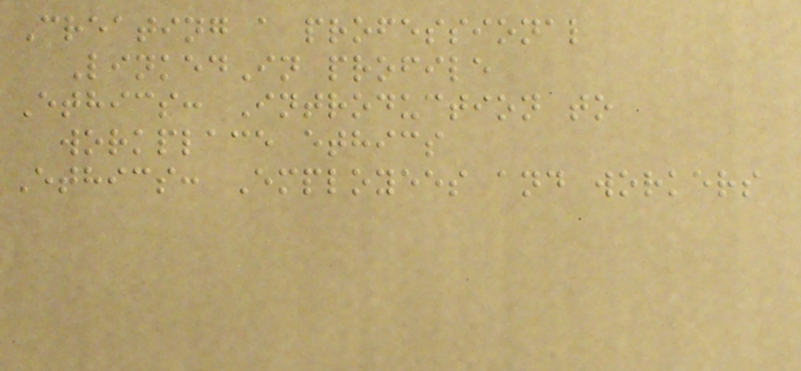Creating a professional
LinkedIn profile
Ethics: Introduction to
workplace ethics
Ethics: Employees and workers
